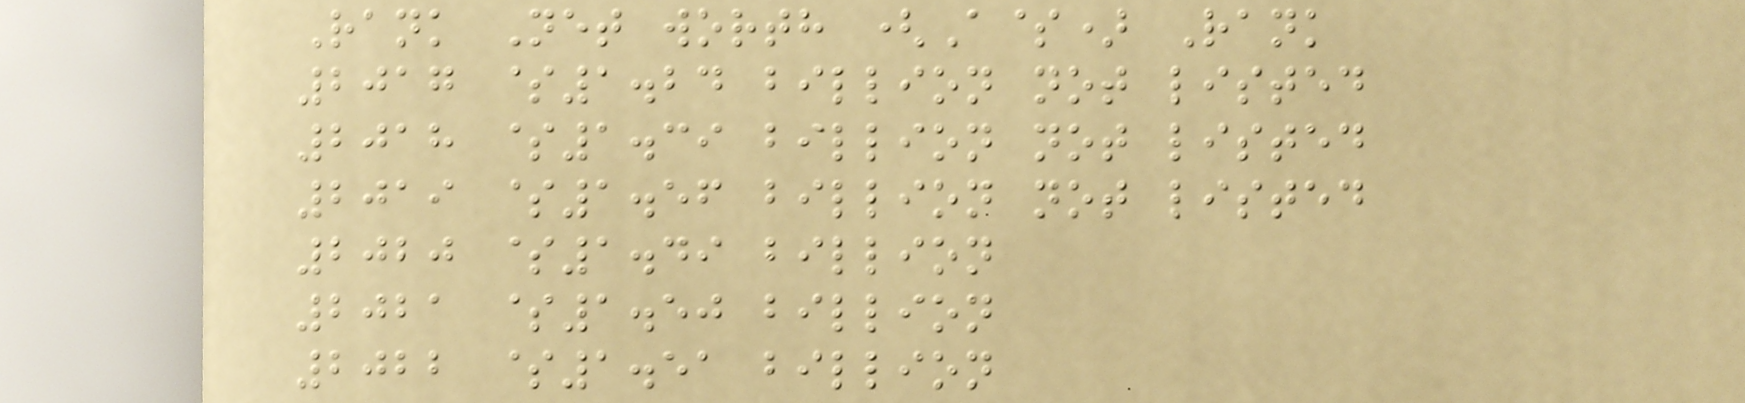Rank Net worth (A$) Rank
2017 $1.24 billion not listed
2018 $1.39 billion not listed
2019 $1.56 billion not listed
2020 $1.49 billion
2021 $1.50 billion
2022 $1.51 billion
